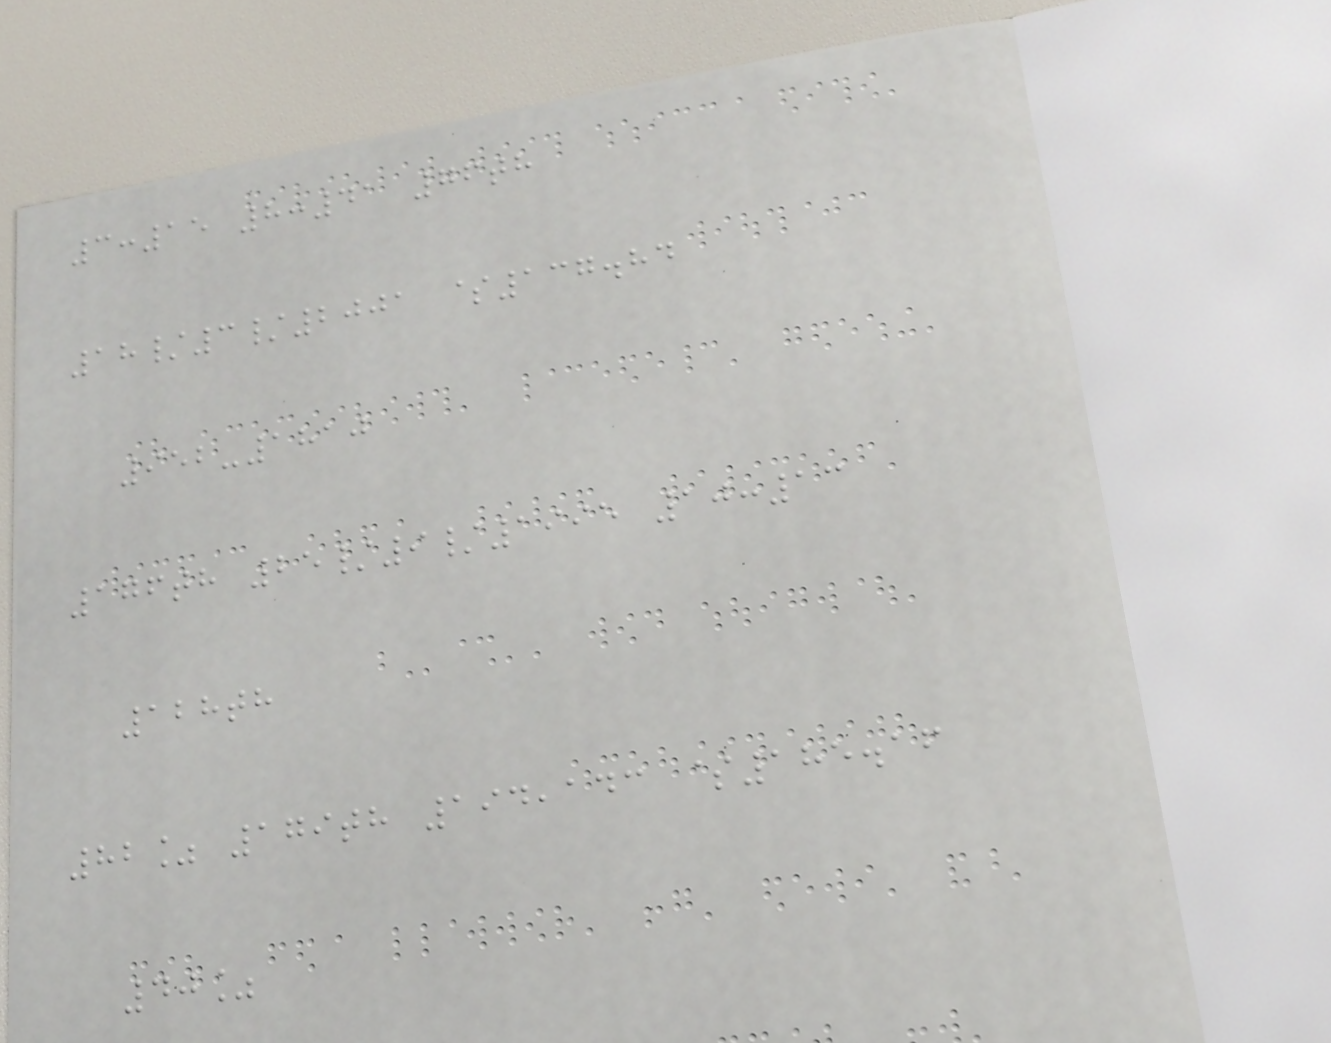3:15 8:41 76th
18/3/2001 $137.84
952-1810
176th 25/9/1995 10:13
128th
82% 179th 194,143 $185.16
40%
